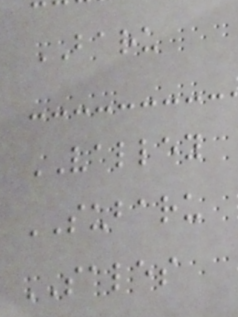BARU
VALLEY
SUBARU
SALES
